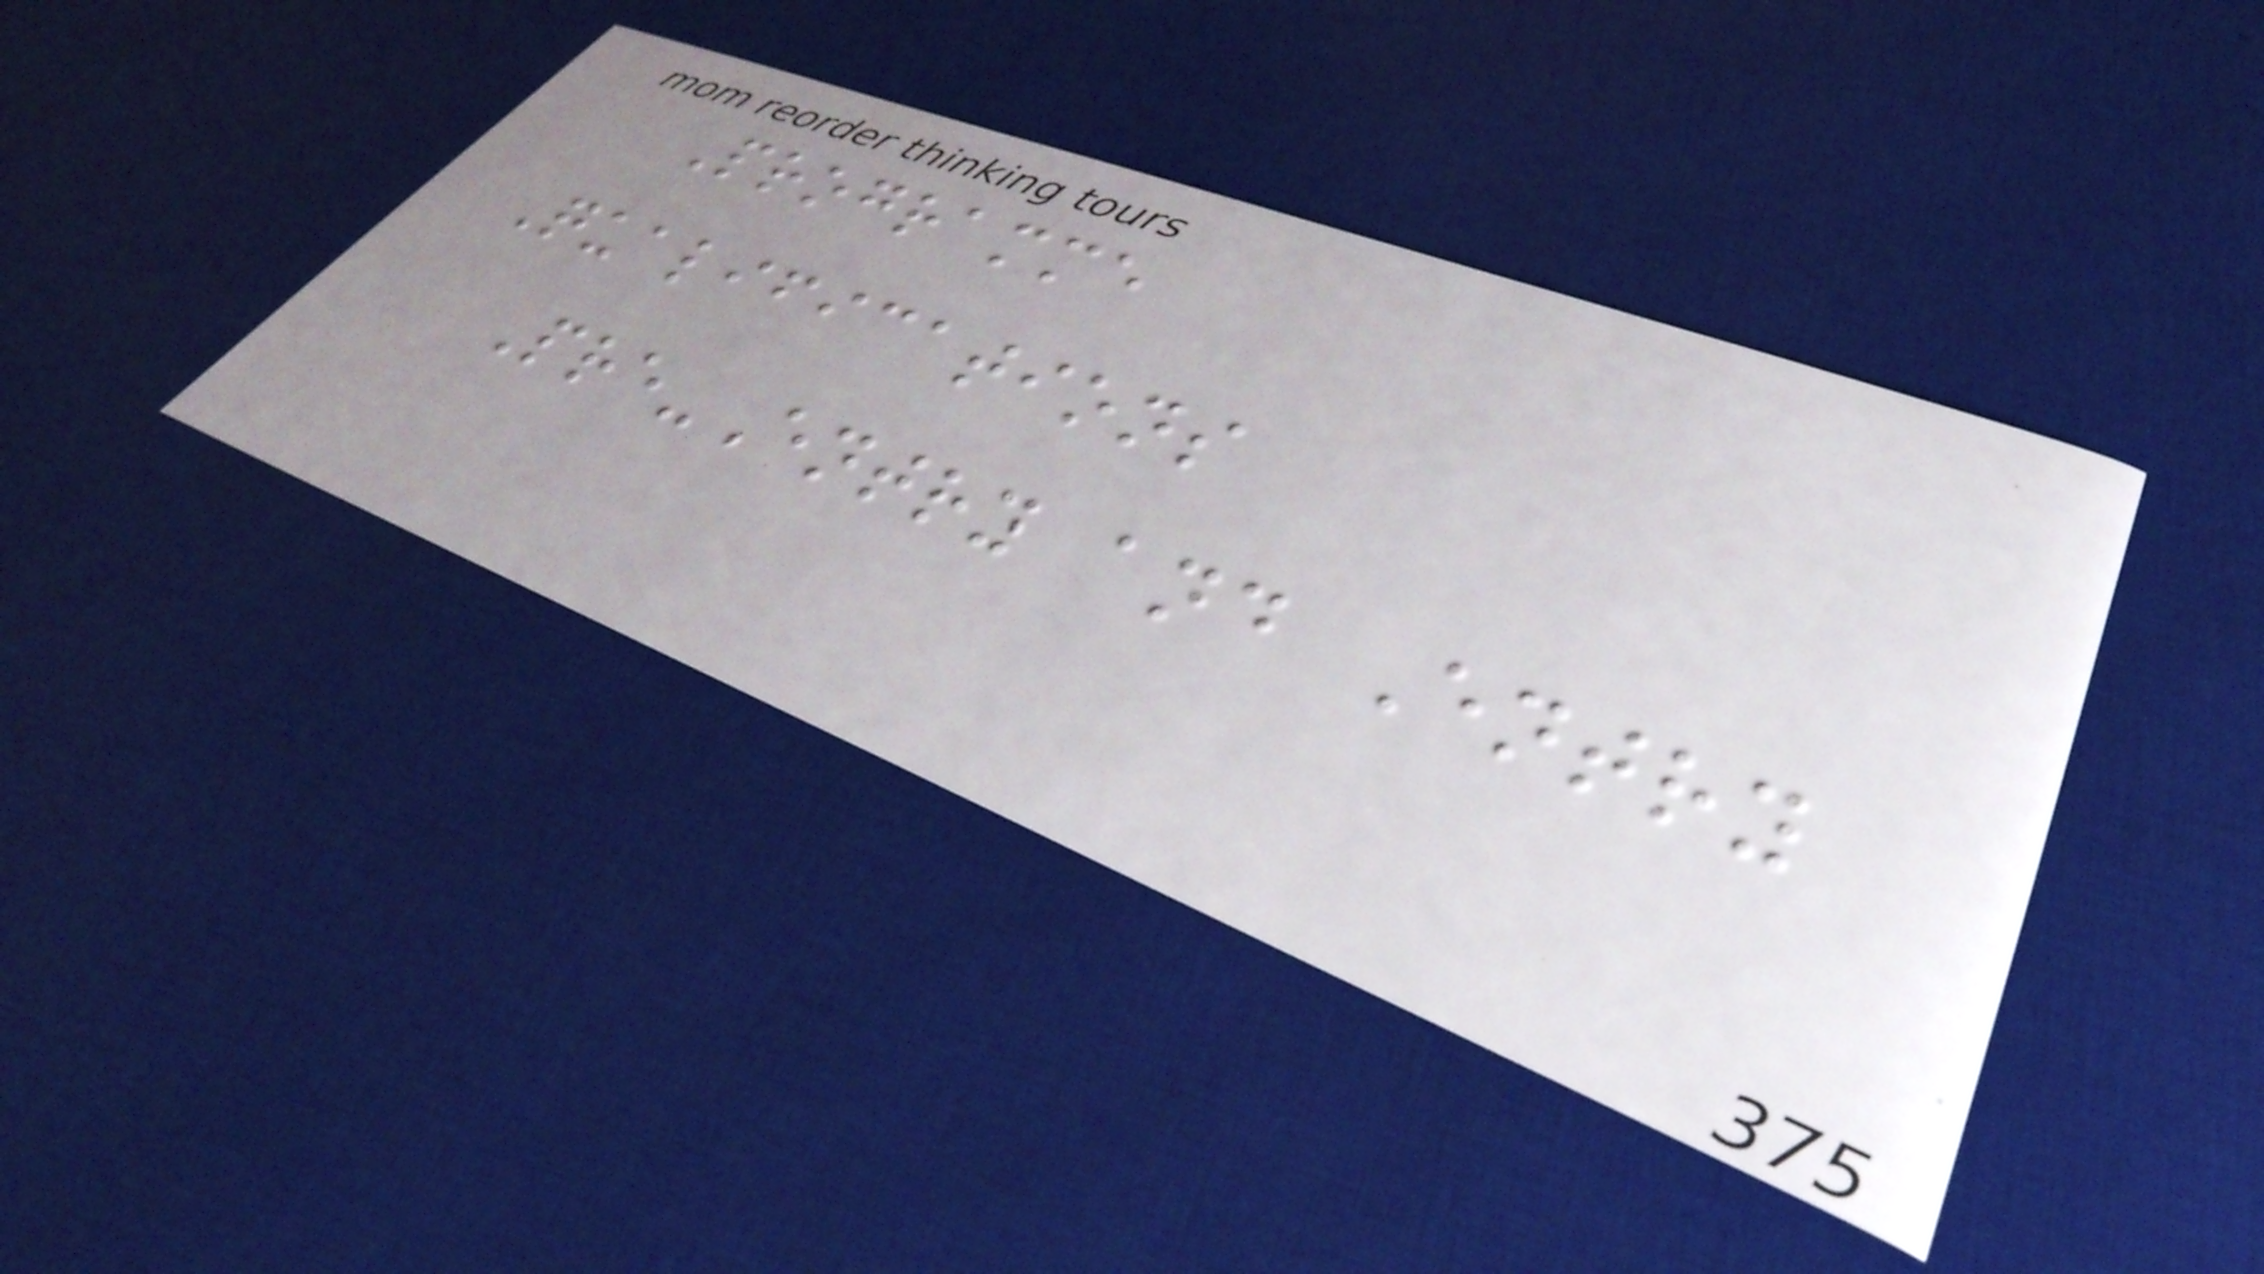Programme
Qualifications
Pre-Entry and Entry
